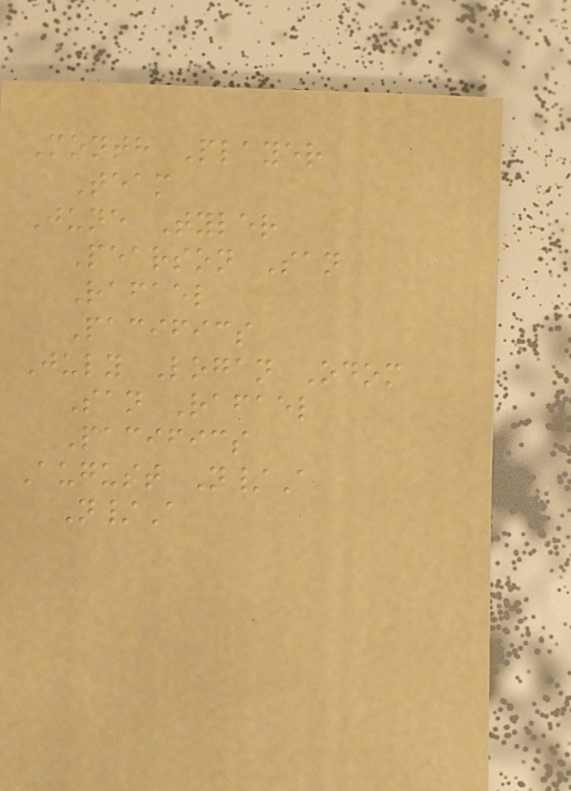Month Player
Team
June Tyler
Pearson San
Rafael
Pacifics
July Logan Odom
San Rafael
Pacifics
August N/A
N/A
